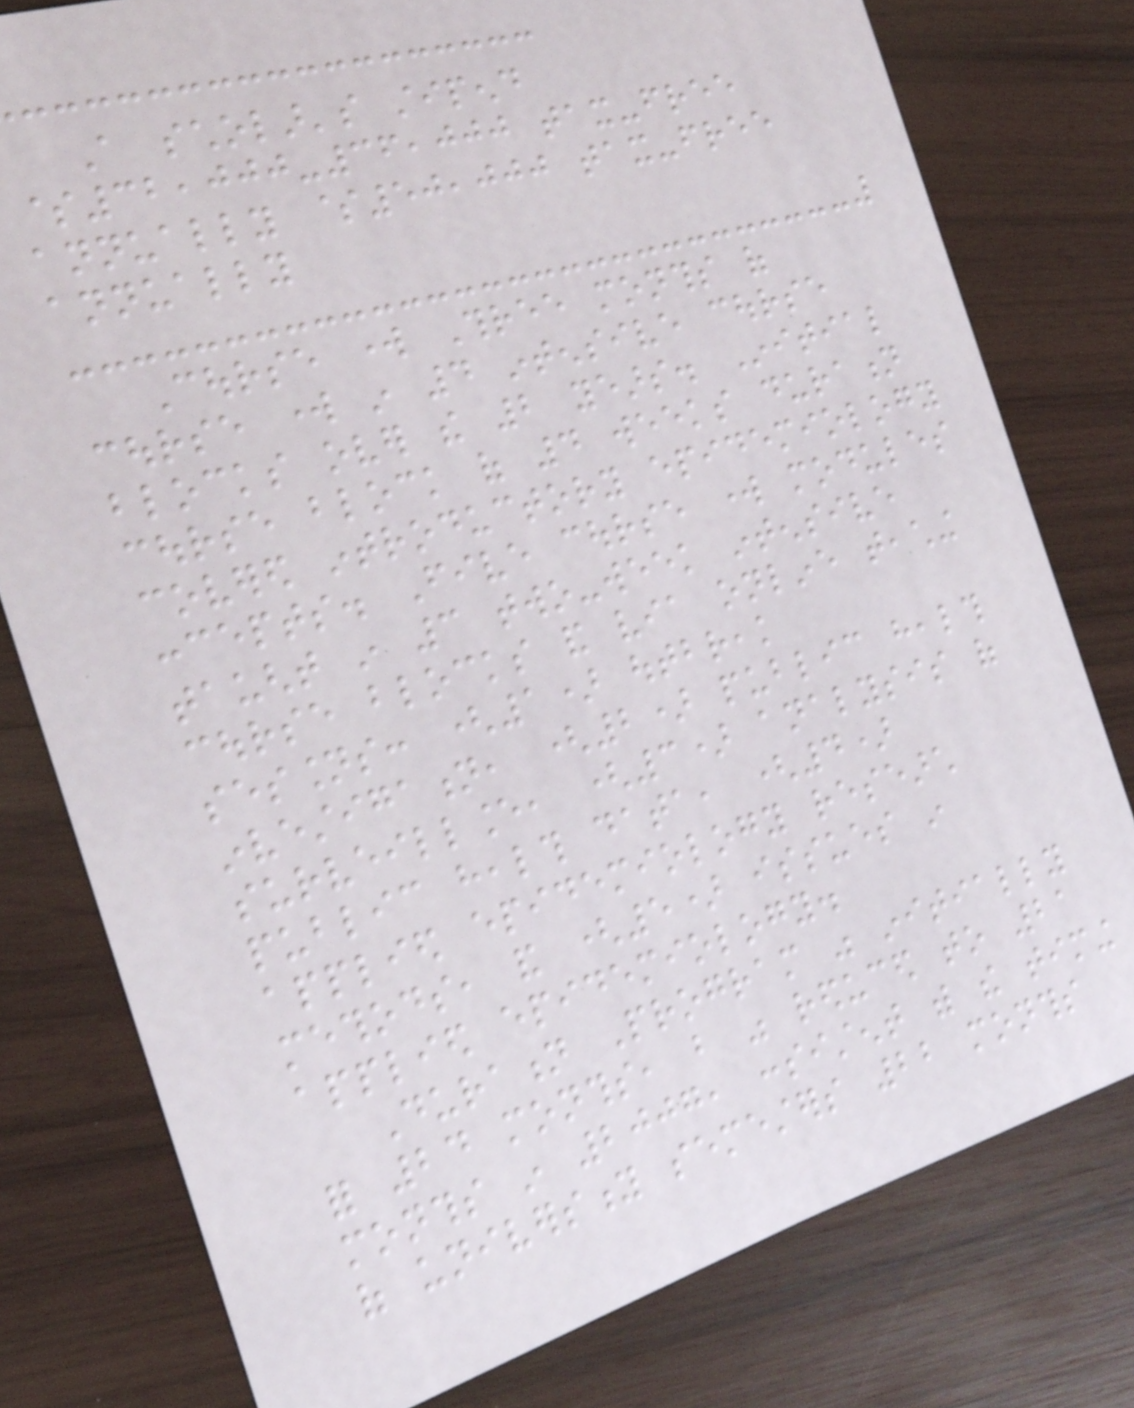A scholar's stipend
$32,000-36,000 tax-free
annually $50,000 tax-free
annually
Course work Three months of
course work in 4 intensive course
blocks over the 2 years. Initial
course block of 4 weeks duration
covered introductory epidemiology
concepts. Five course work modules
taught in 3 two-week intensive
course blocks and via online teaching
sessions: (1) outbreak
investigation, (2) public health
surveillance, (3) analysis of
public health data, (4)
applied epidemiology research
methods, and (5) issues in
applied epidemiology.
Duration Program was initially
for 24 months, but was reduced to 21
months in 2007, consistent with the timing
of university semesters 22 months
